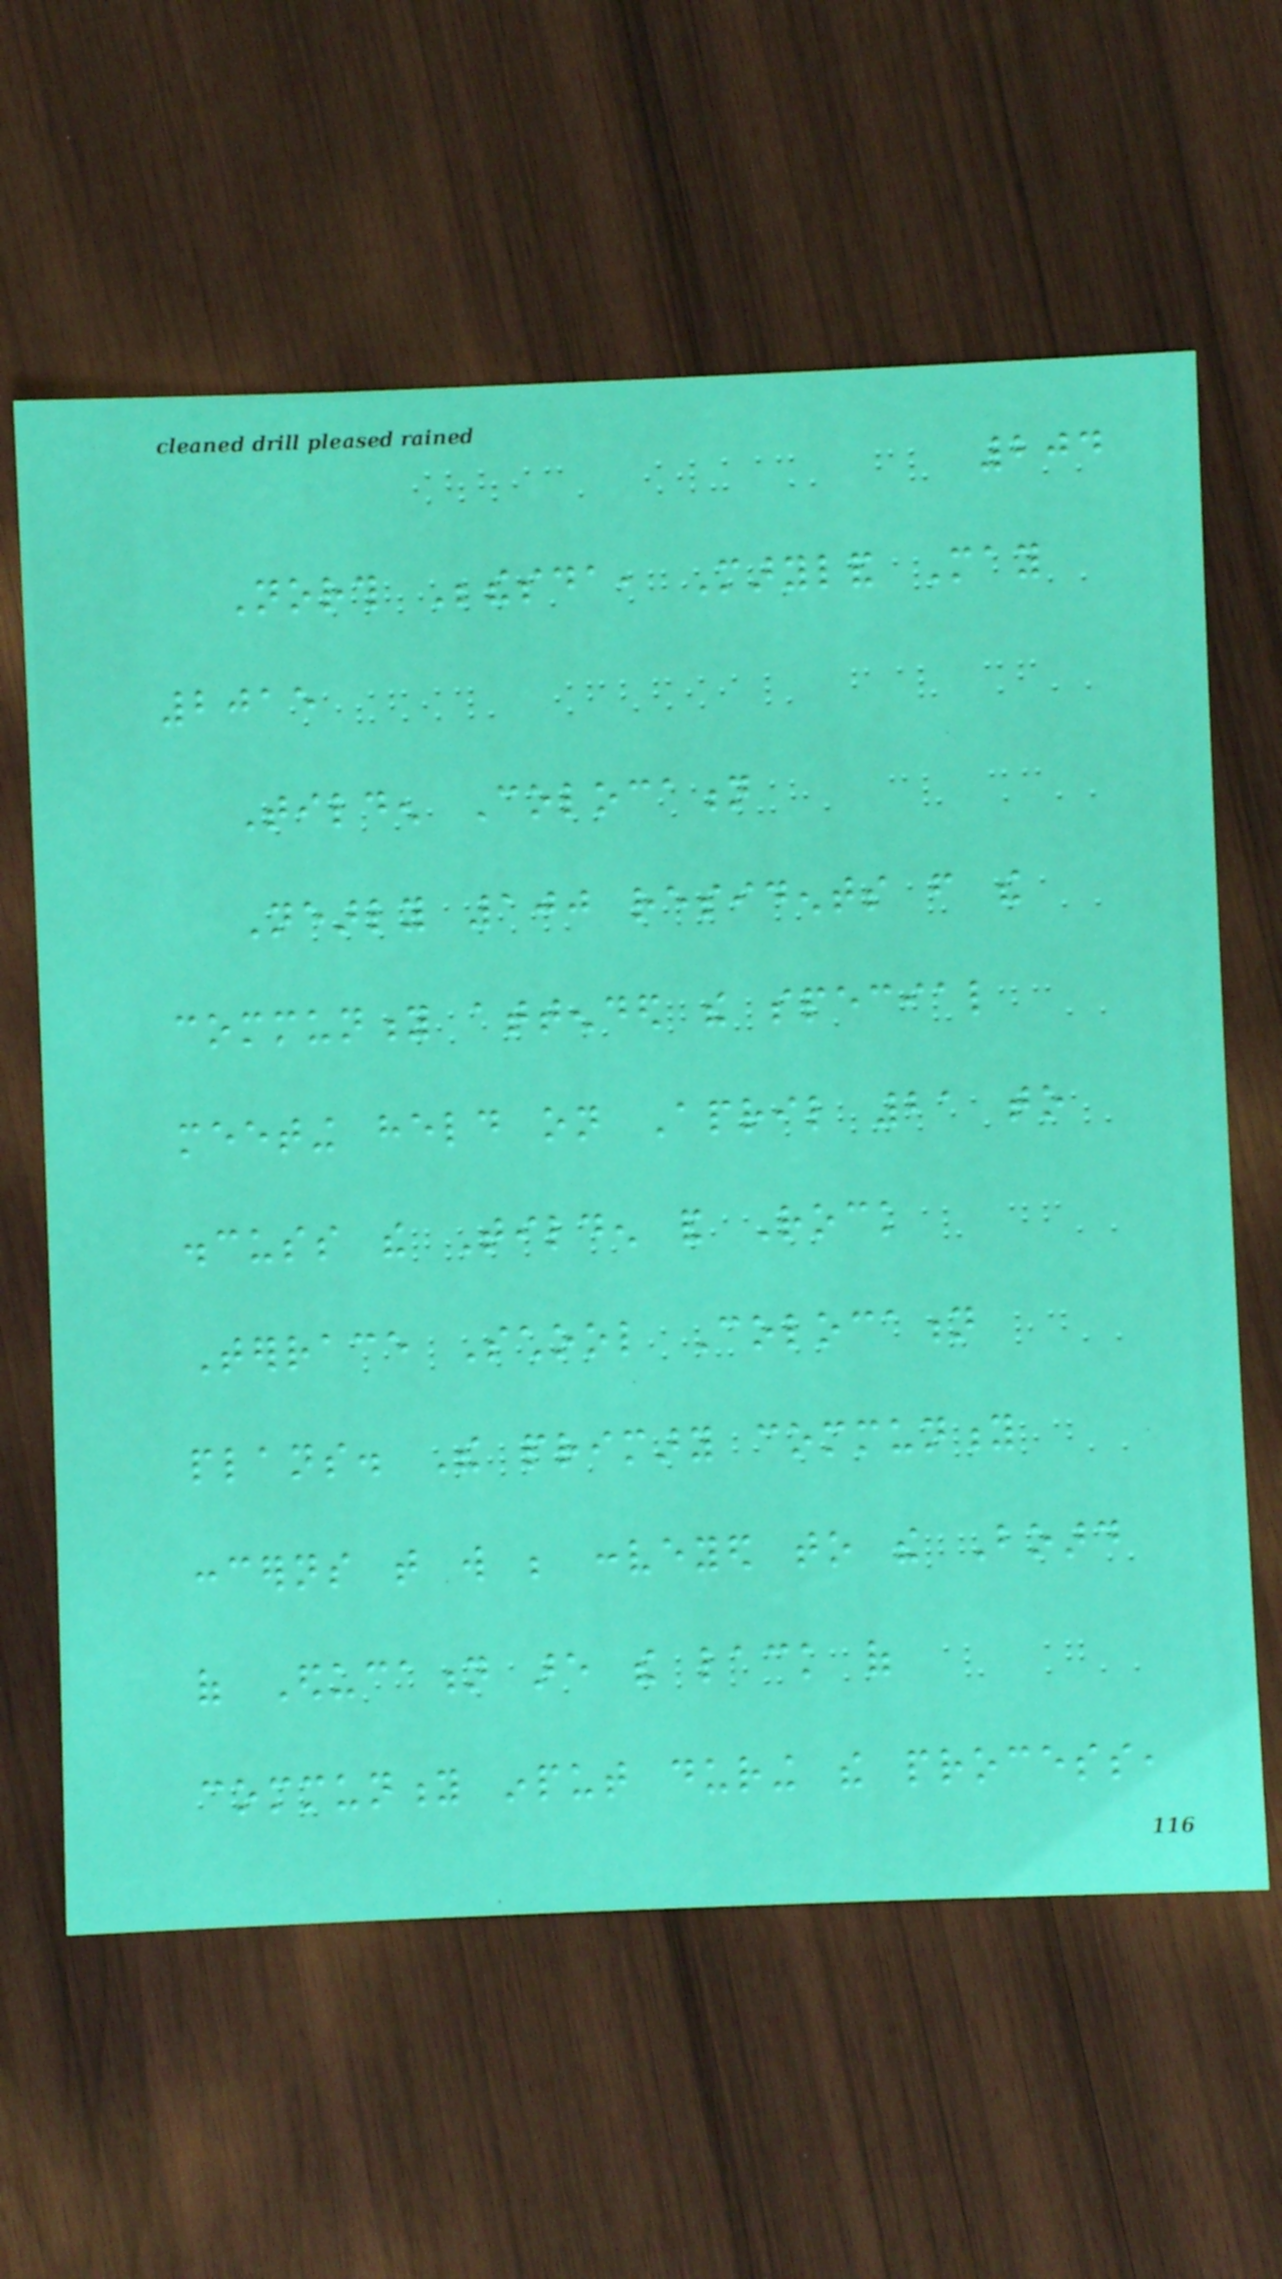204
North Bethesda, Maryland May
2015
Tilden Colocation
Nearly 100 residents from the
community attended the special
meeting held on April 21 to
discuss the Tilden and Rock
Terrace School Colocation
plans. The primary community
concerns that will be conveyed to the Board
of Education are the lack of
community input during the process,
